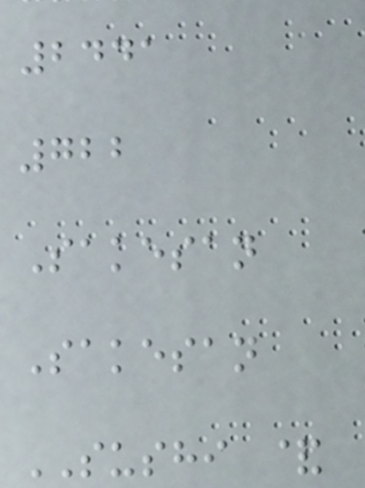2441
722
Sakesan
Sakesan
SUSHI &
